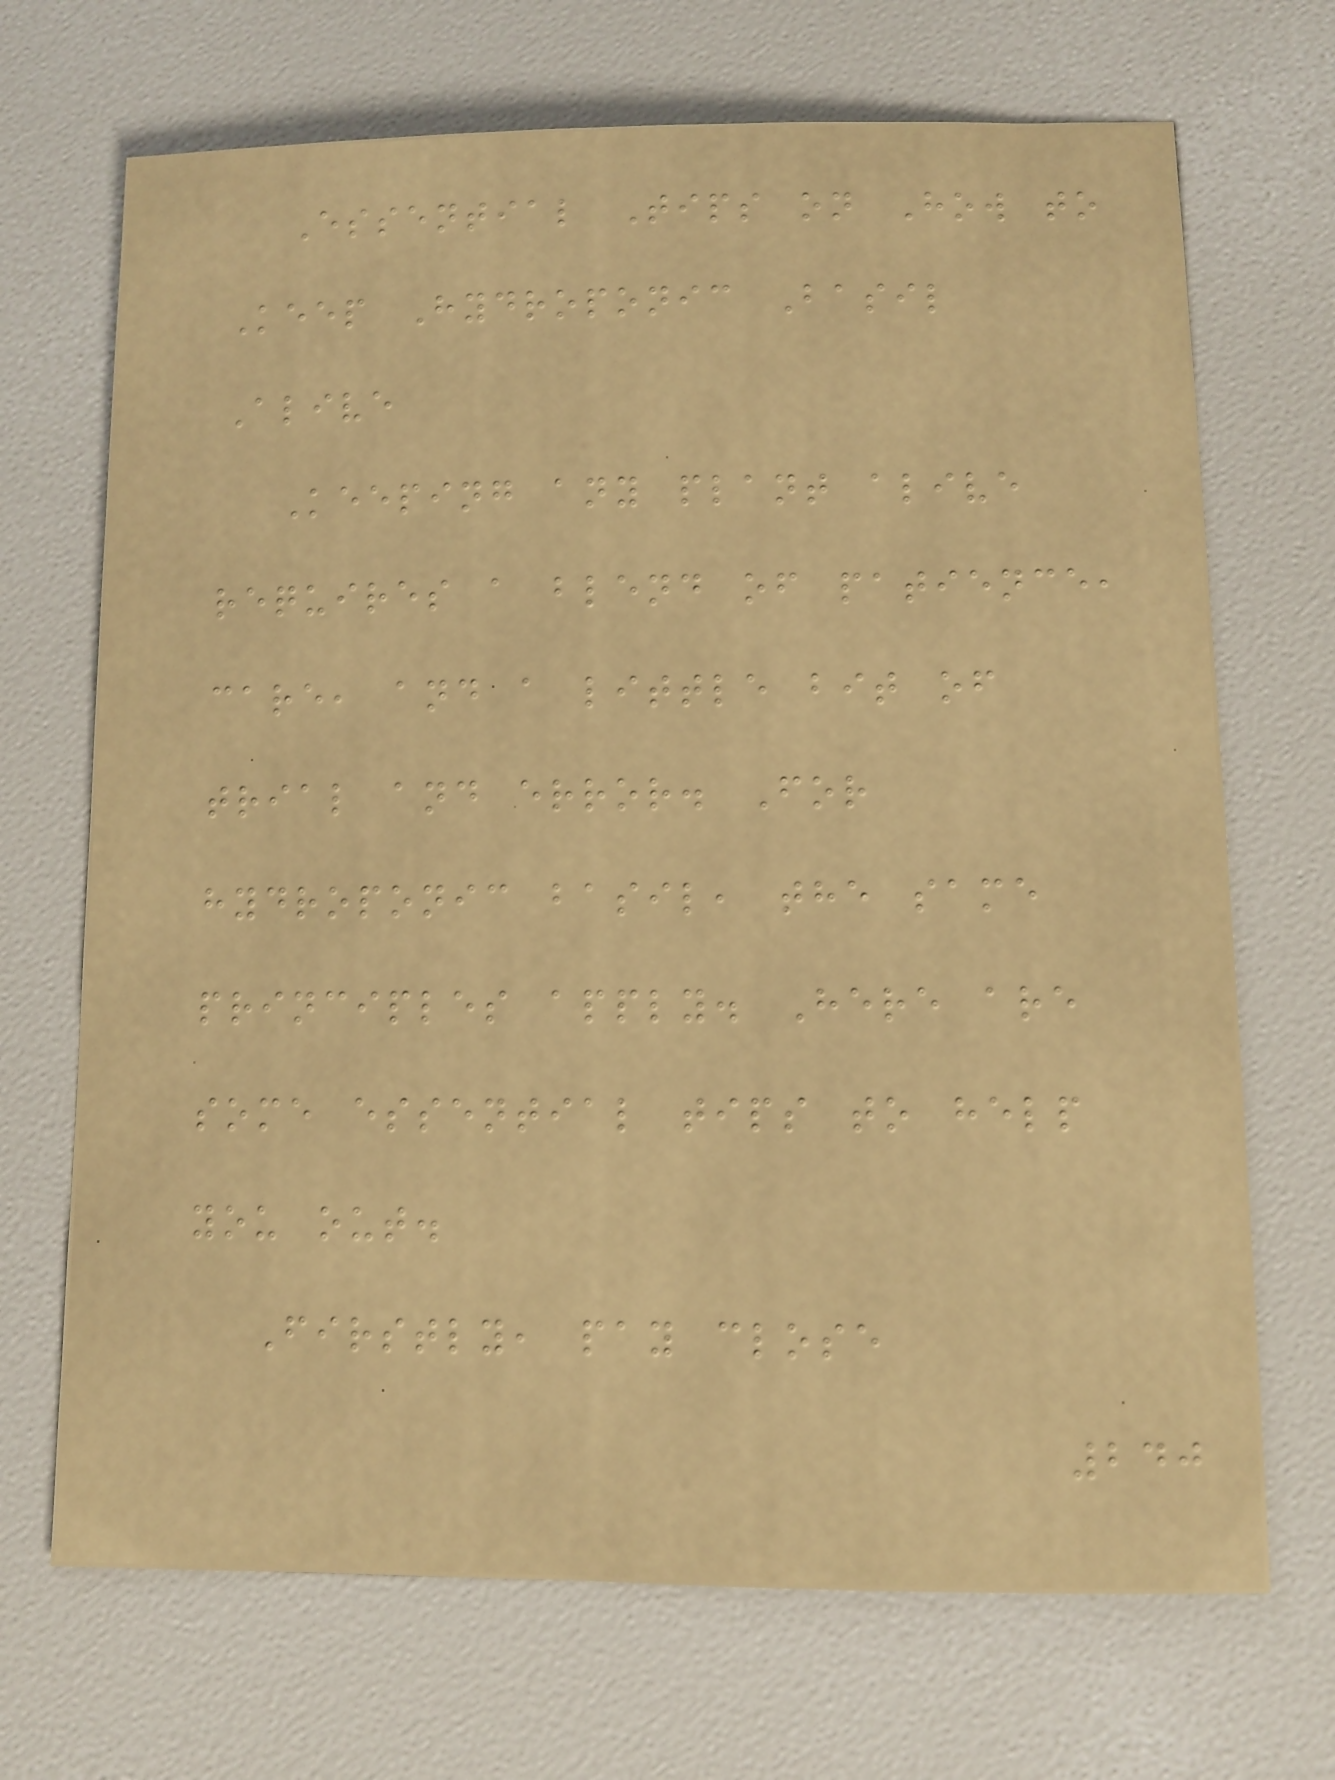Essential Tips on How to
Keep Hydroponic Basil
Alive
Keeping any plant alive
requires a blend of patience,
care, and a little bit of
trial and error. For
hydroponic basil, the same
principles apply. Here are
some essential tips to help
you out.
Firstly, pay close
240
